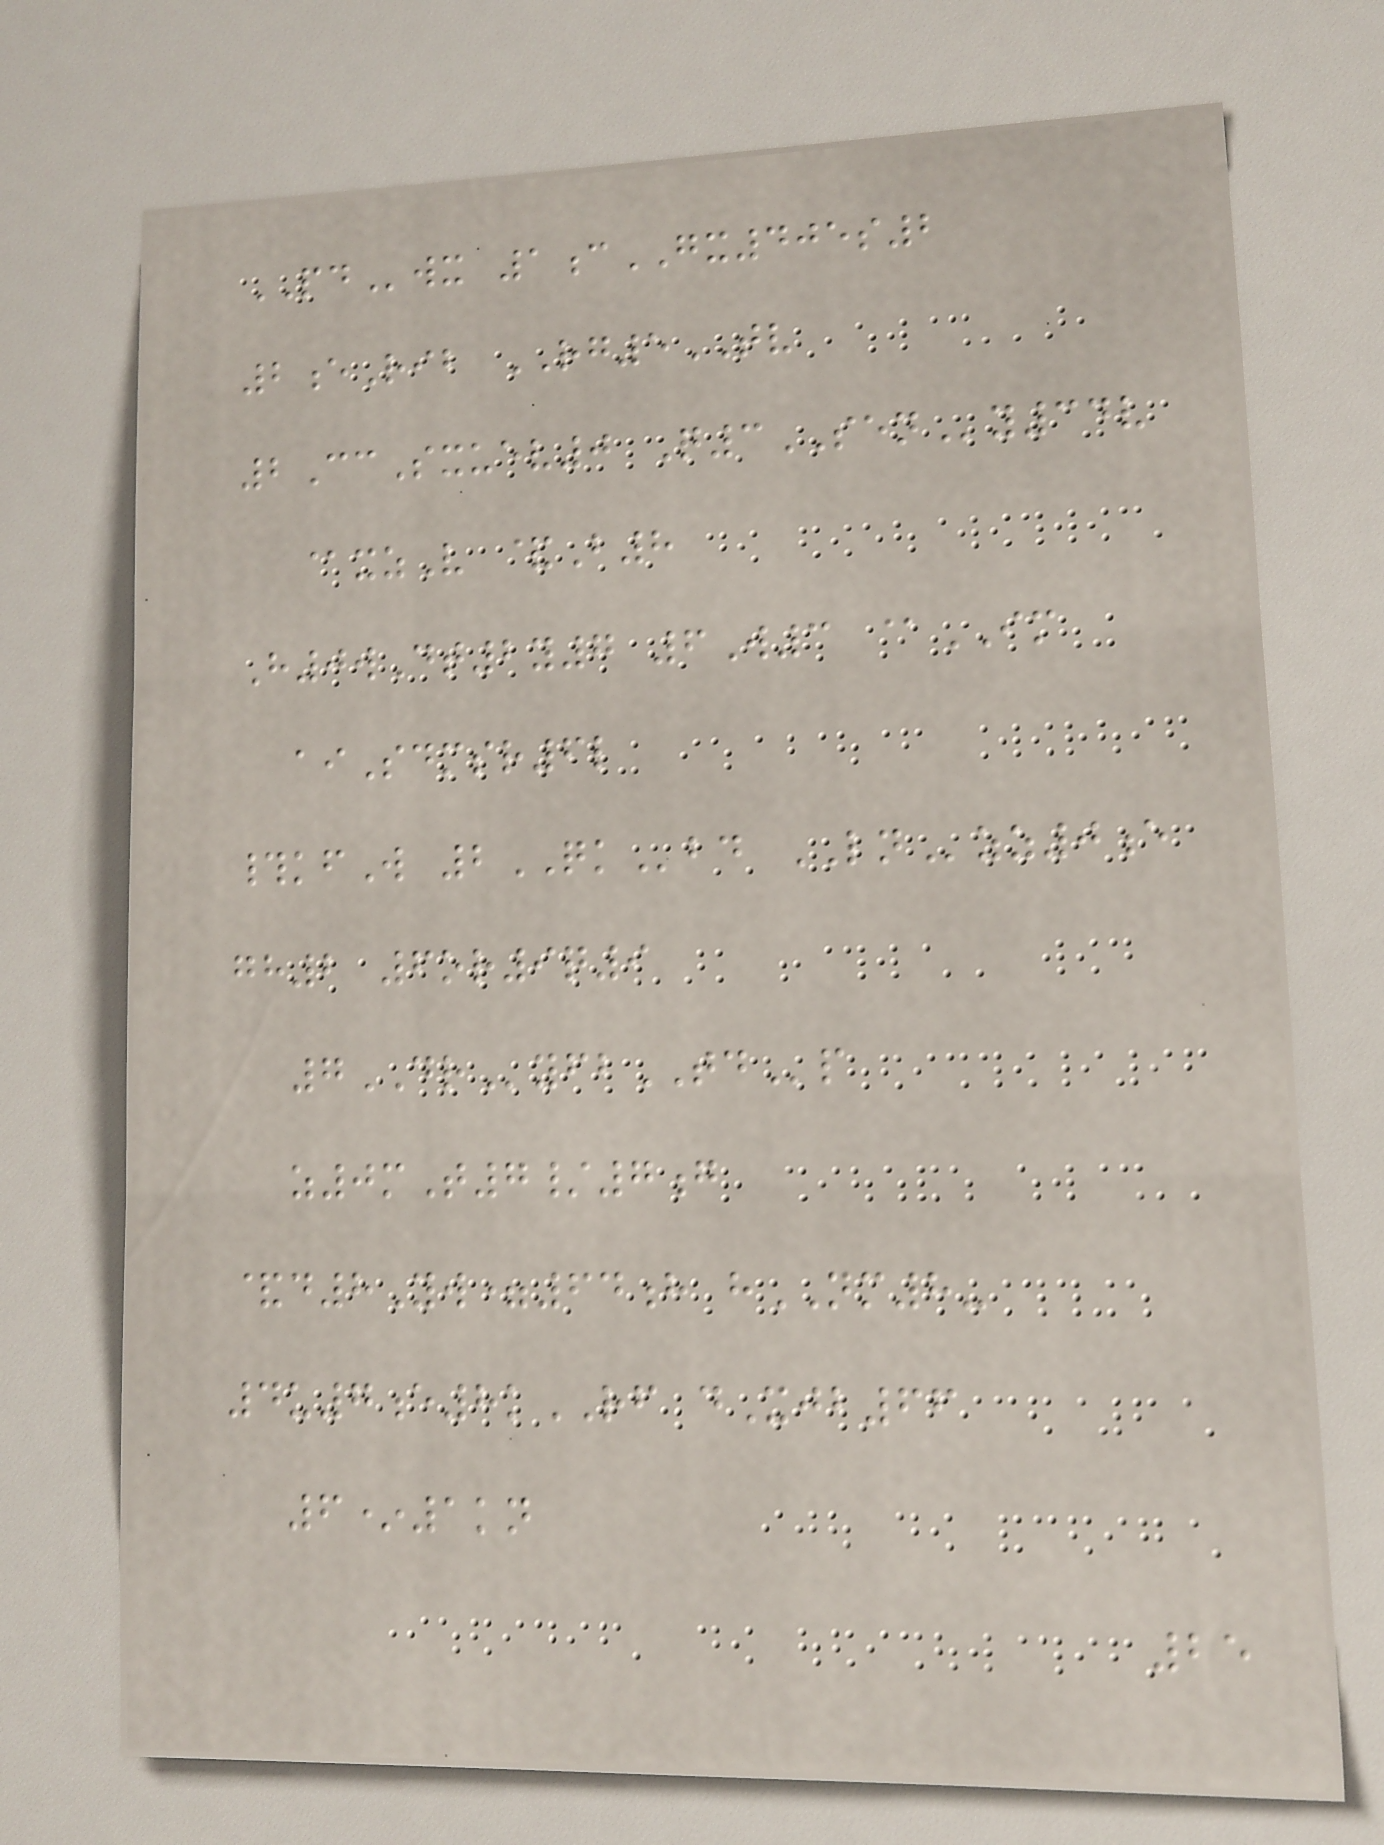PDwx 1cGX405s2
2eRib RG5TV
2CcSxuev0 Q3SENy34v
@xzV &B8
H0wDt2y7 6W3 @IM
aiSdmsr6l
#kfW 2QKbd LNzz0e
gh2 6or9q9
7DRyfbTDp
z0mT7/7g
&d8Yw=64h hNM8-
4u7e8kRF dXjb66
6*1kn
25
